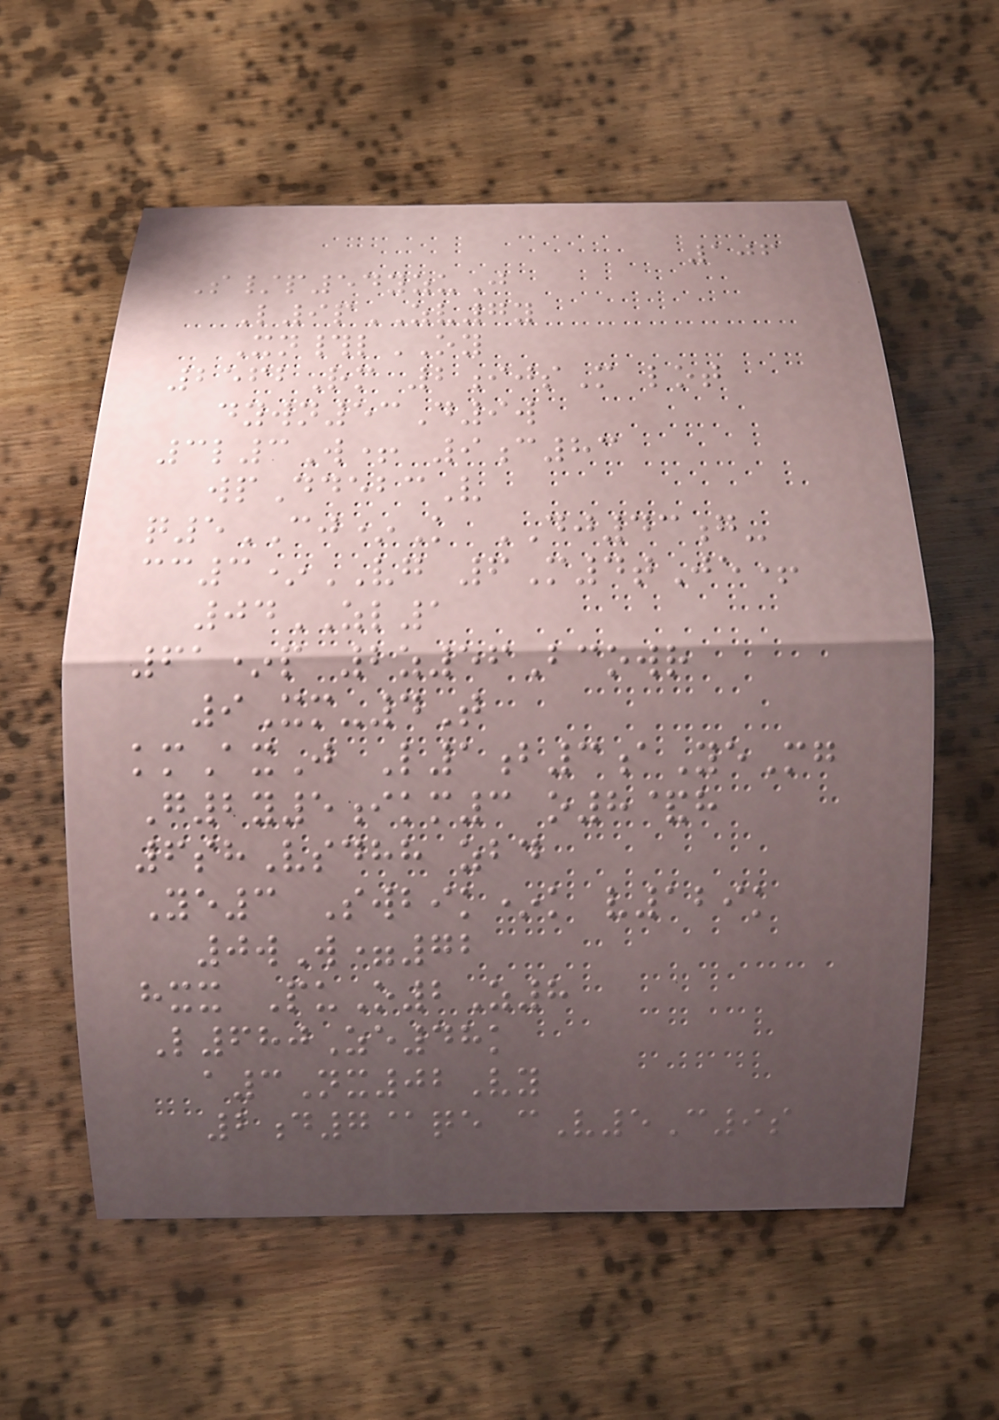106
S/p54yzuJ
L9pZV7y
Xn#lOY
2562Rm 2ijsM lot
dywn53D9w
3l3W+ 9c83
wpDdebcV
q5CJ*K DJ43g-
cc3*VG 6M4tJe+
04ZL1
61*p 2z56Bcowr
9Xm-4T
kmAxJ L1b3aYeMg
G2y5ikm3 o8&h
6shVsdhh zbd
Ye3 Swbik*k v129k
0wW=72
hxx PuO2Z8
L680Ze48k
a3Nx02Vy
2d7@qe cV5C9s
